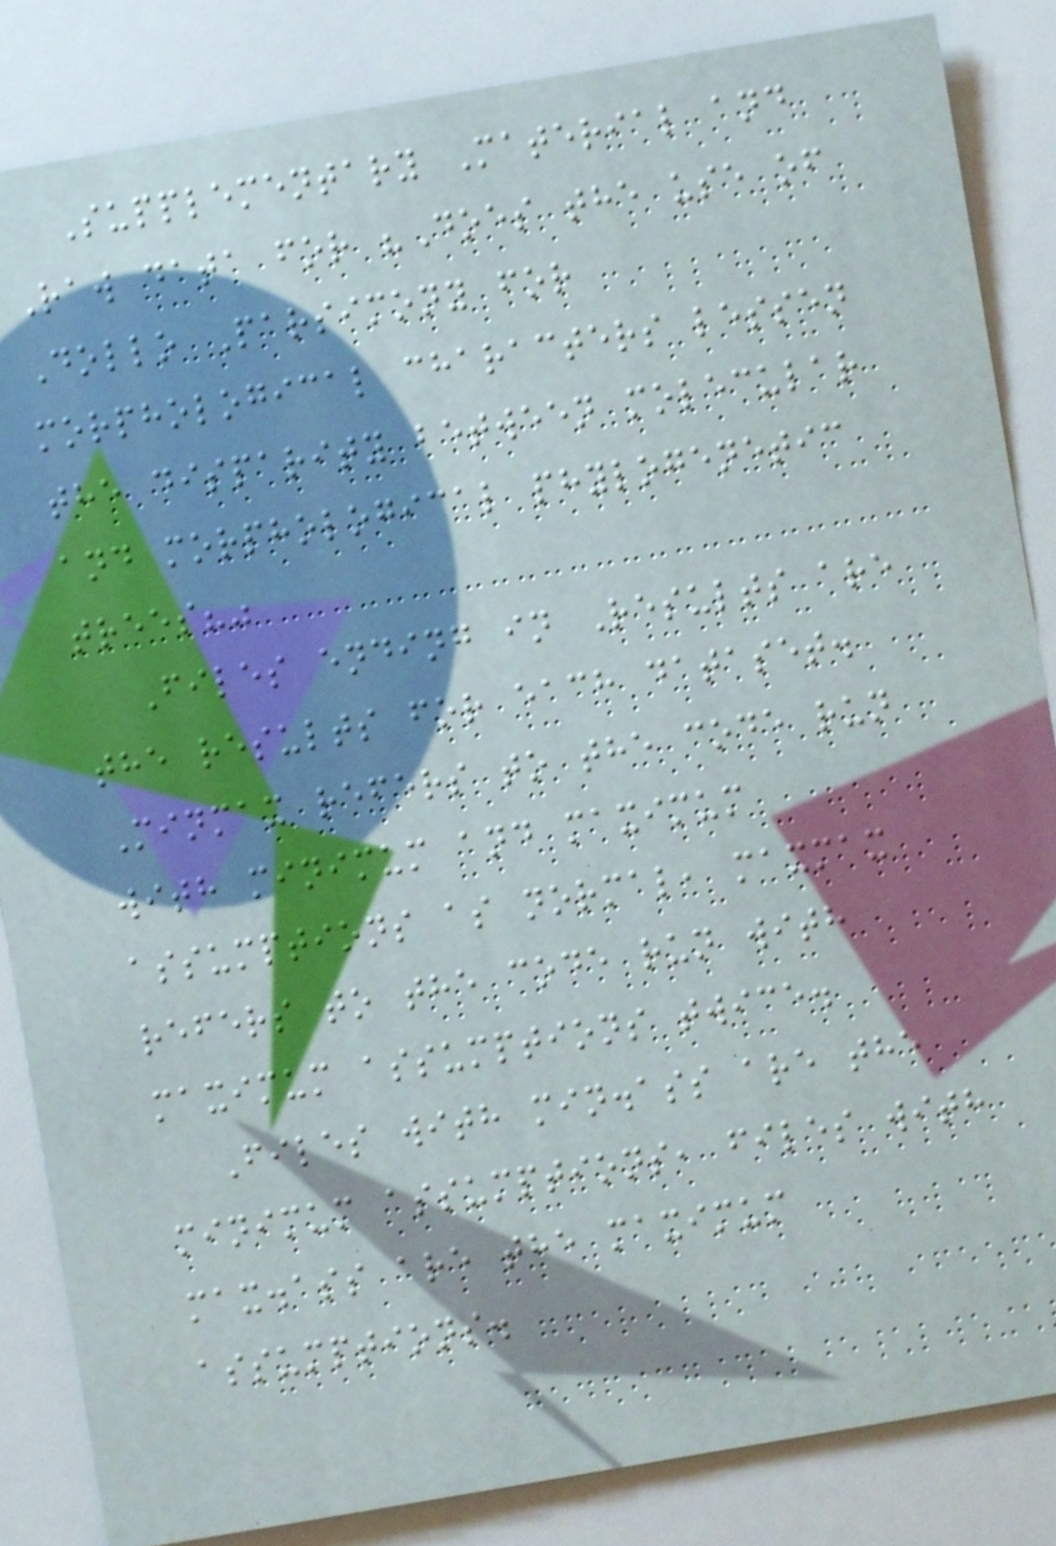Supplementary Material and
Raw data for "Does the use of
Dollo Parsimony for
morphological characters lessen
the disparity between molecular
and morphological phylogenetic
trees?"
Files ending in Results are
the results for each dataset.
Minmax refers to the code run
with minimum and maximum
assumptions as normal, maxmax
refers to the code run with
maximum assumptions twice.
Files with min.ass are the
minimum assumptions, files with
max.ass are the maximum
assumptions.
